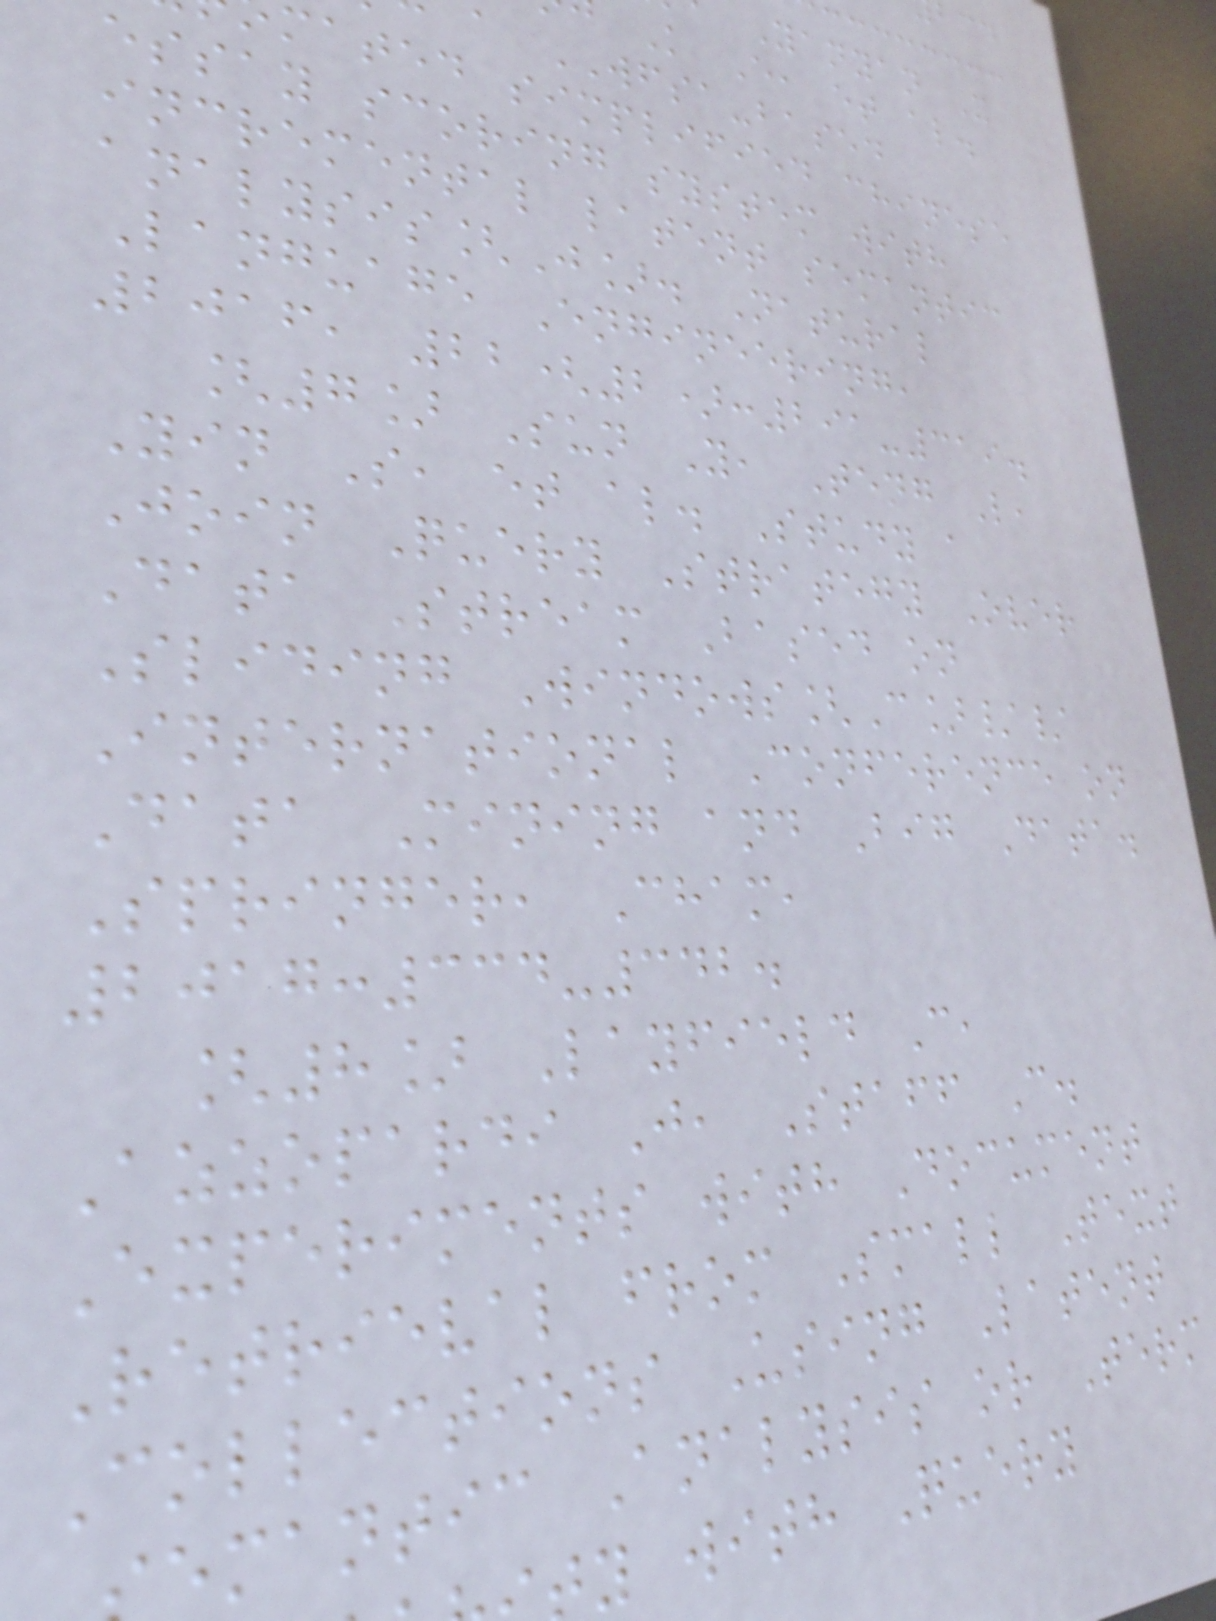Yanyan X
K E, et al.
a WFSA-based
mated simplified chinese
essay scoring system with
incremental latent semantic
analysis[J]. Natural
Language Engineering,
2016, 22(2):291-319.
[7] Sun Y, Teng L,
Yin S, et al. Study a
Join Query Strategy Over
Data Stream Based on
Sliding Windows[C]//
International Conference on
Data Mining and Big Data.
Springer, Cham,
2017:334-342.
[8] Layfield C,
Azzopardi J, Staff C.
Experiments with Document
Retrieval from Small Text
Collections Using Latent
emantic Analysis or Term
y with Query
